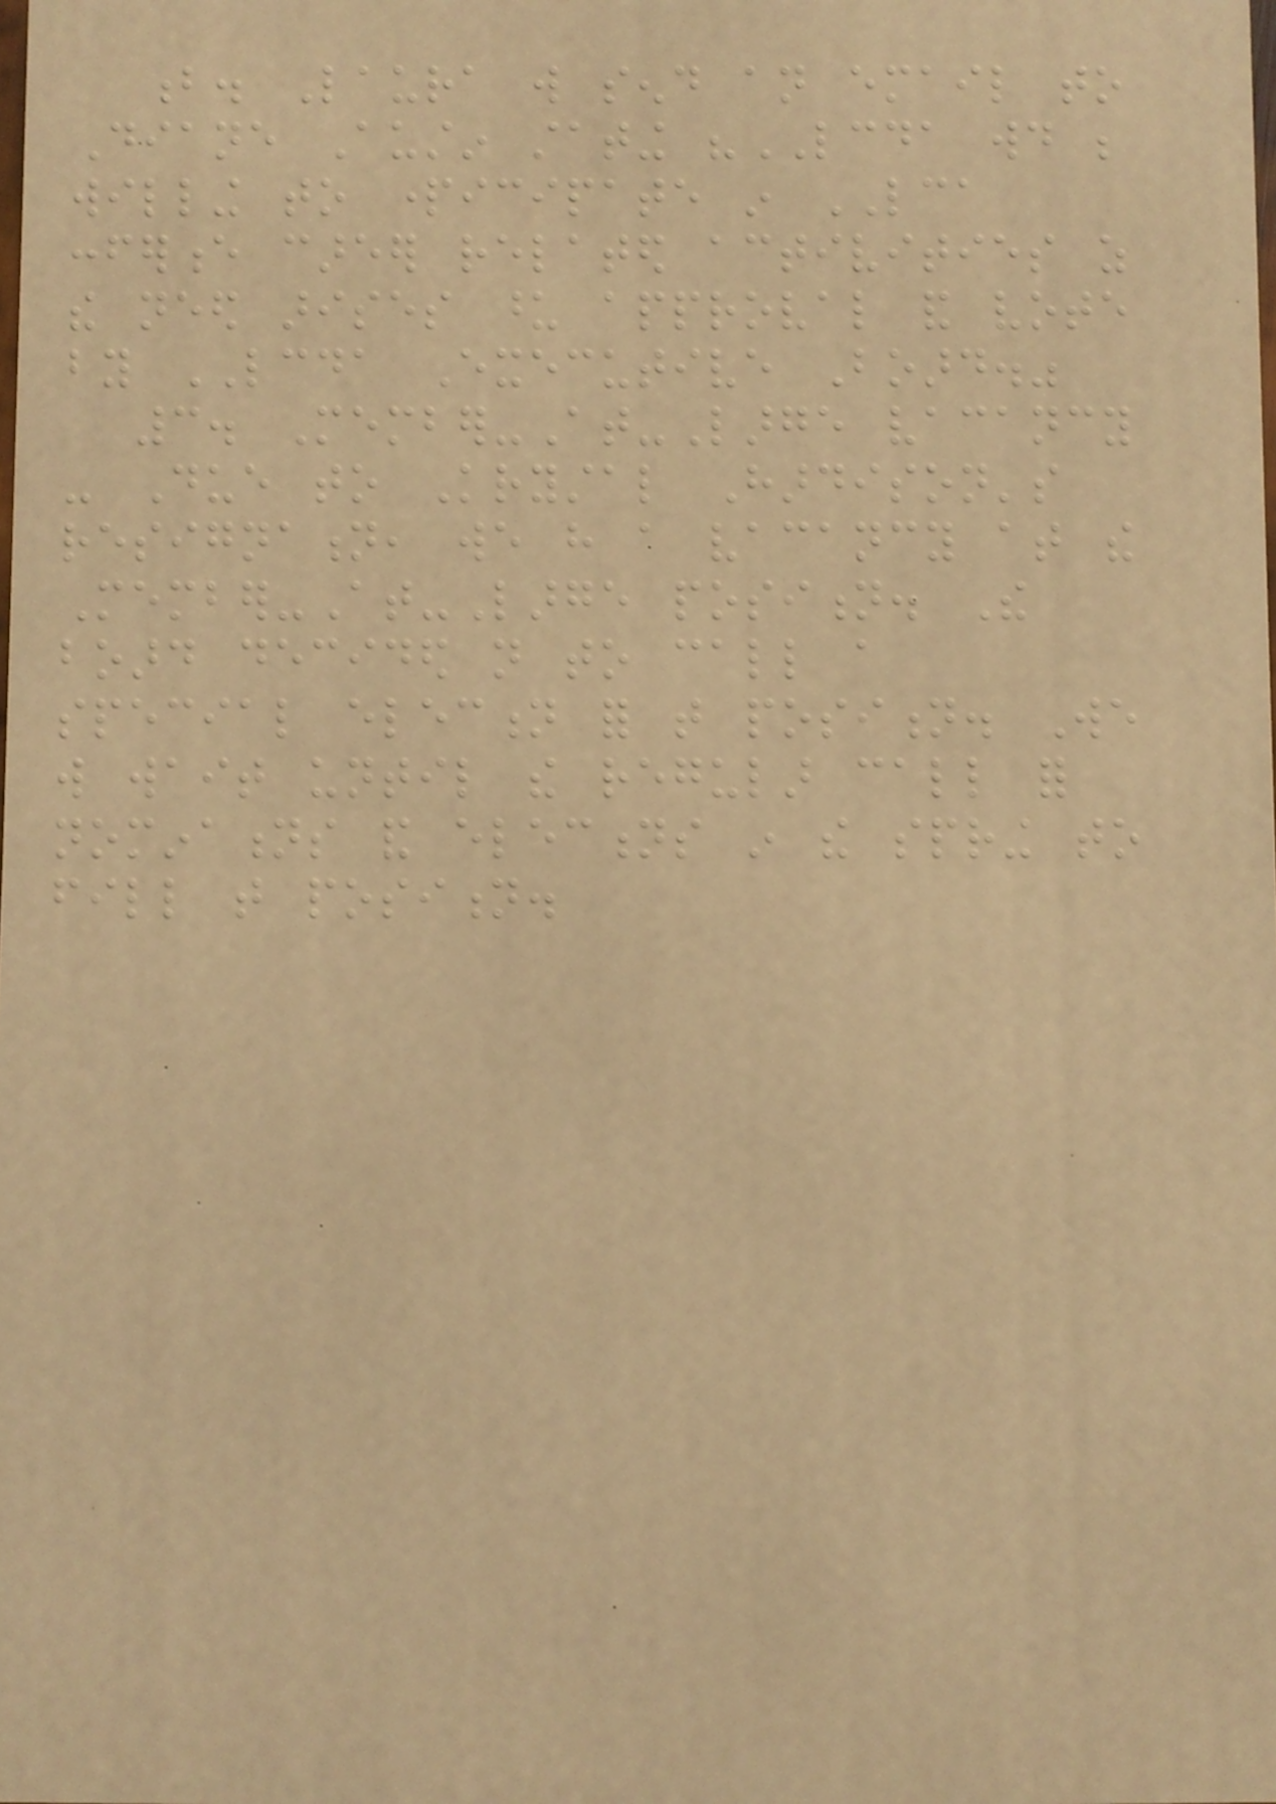b. Laura will send an email to
Diane Austin stating "LCDA would be
willing to participate in LCA
conference career related activities as
the need arises upon approval and vote
by LCDA Executive Board."
3. Member-At-Large vacancy
- Due to Krystal Hardison's
resignation, we have a vacancy at the
Member-At-Large position. The
board decided not to call a
special election for that position. We
will wait until the regular call for
nominations and elections in the spring to
fill that position.
